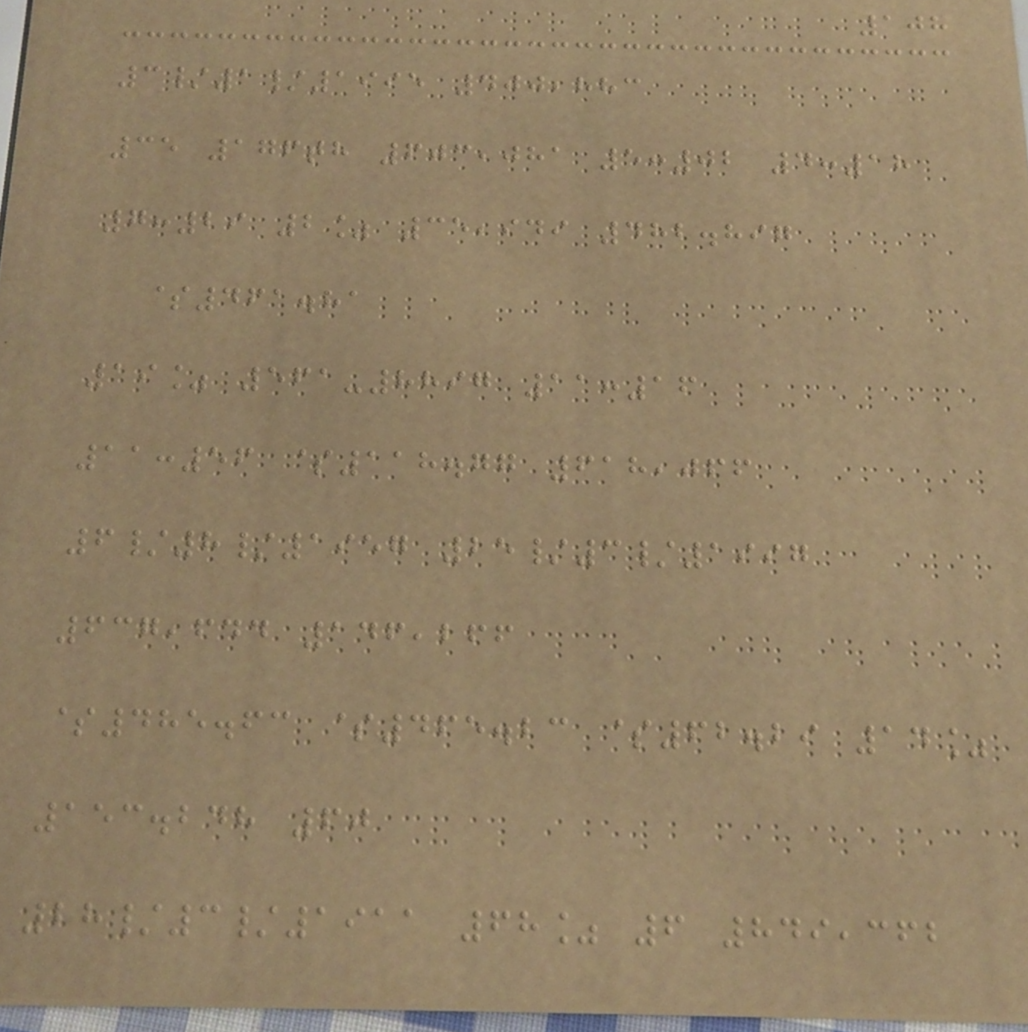108
3/1/1995 400,883
35 176th 603,081 5:02 4:18
7:29 2% 35,949 482.897
$461.81
19% 561-8897 11:16
11:56 $118.77 618,066
6/8/1957 25/3/1997
637,644 146,266
$485.63 $465.23 $62.29 14%
153.248 60
28/3/1911 68% 6 849,362
